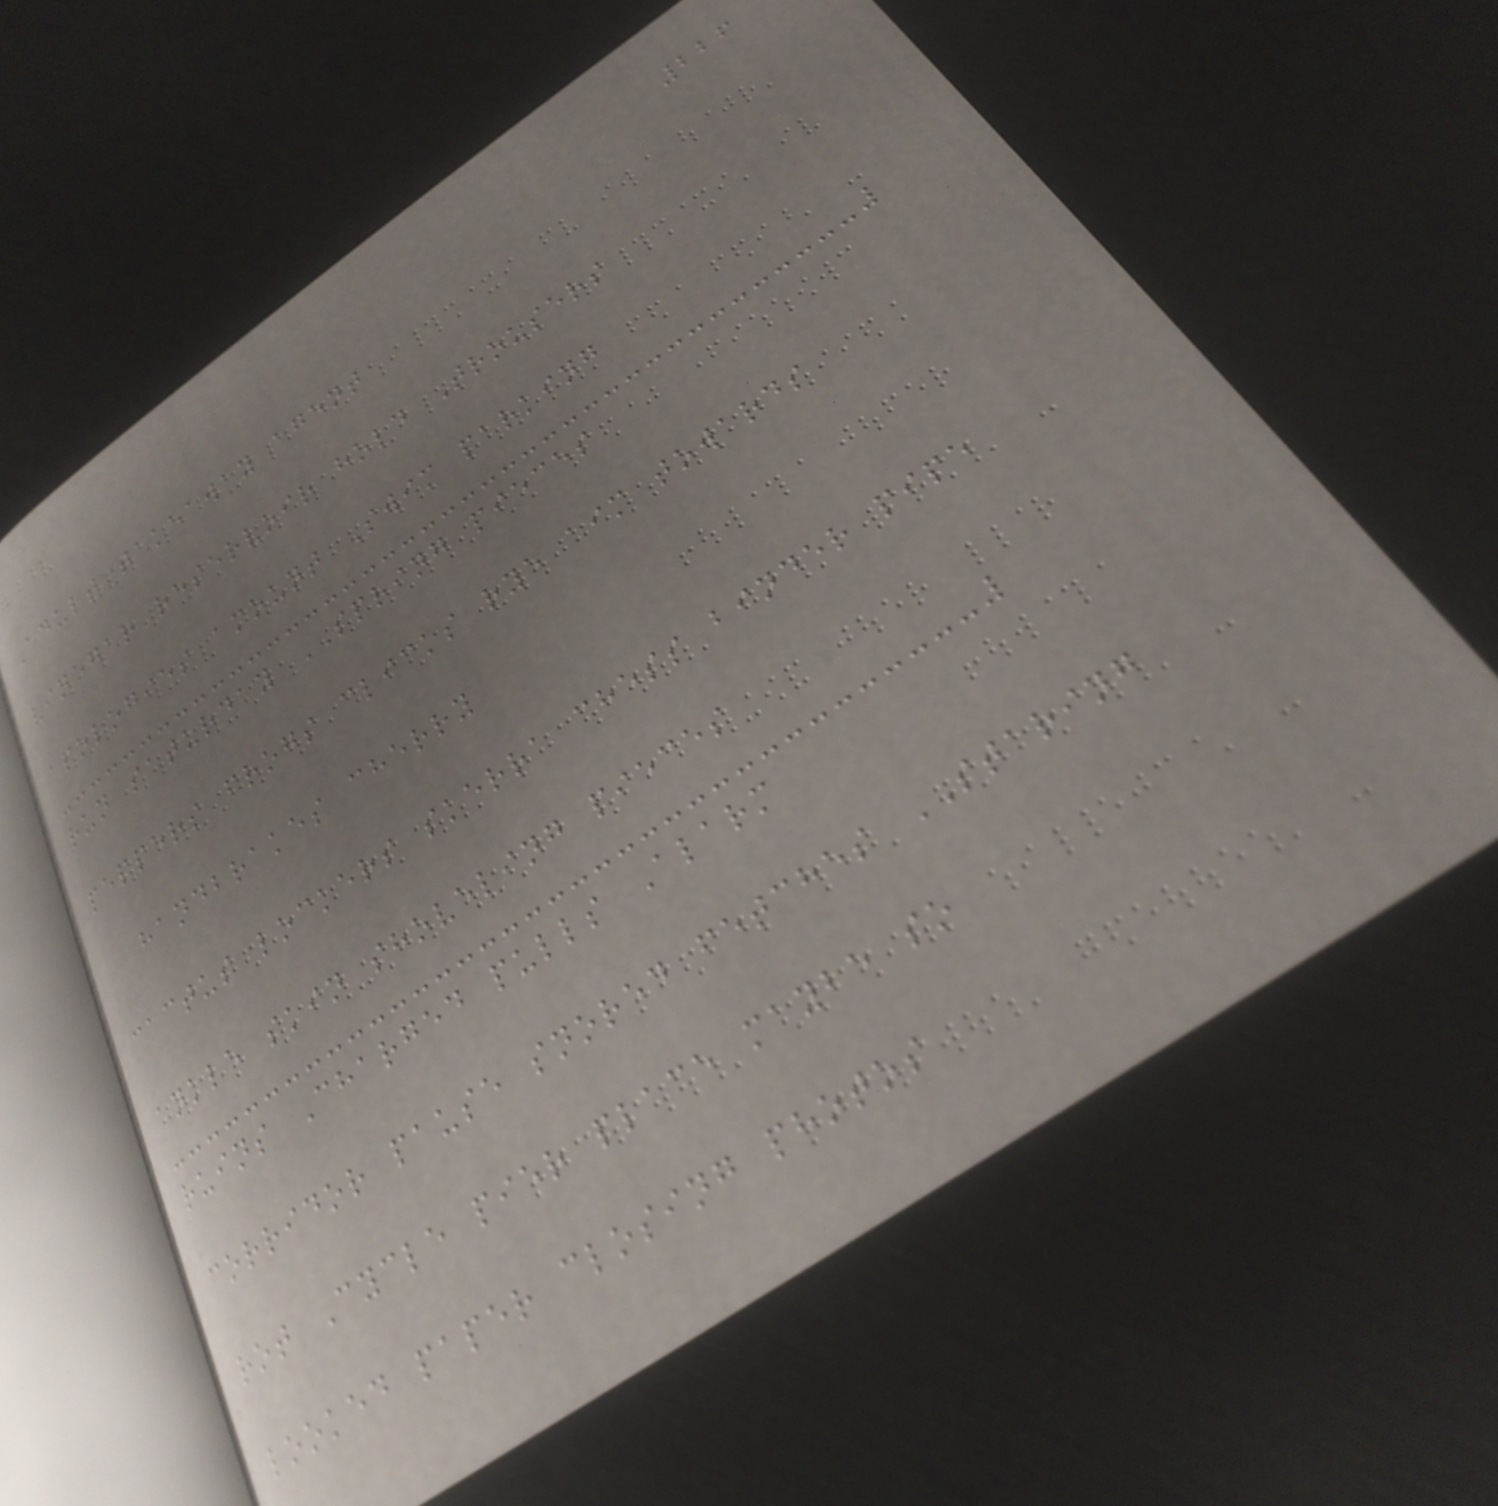226
Adult takeaway agent
vinegar reservoir hold Trousers
apologies amount Swim parking
run saturday SPRING pieces
peppers frogs clicks rye aim towards
handbrakes cherry
cactus lockers skerra chess binder pipe
ankle skin shoveling pieces
ruins Charged pulls Alarm
corridor pause snored fetches STARING
rot Cycle pier place maybe so
looked paper closing photos
